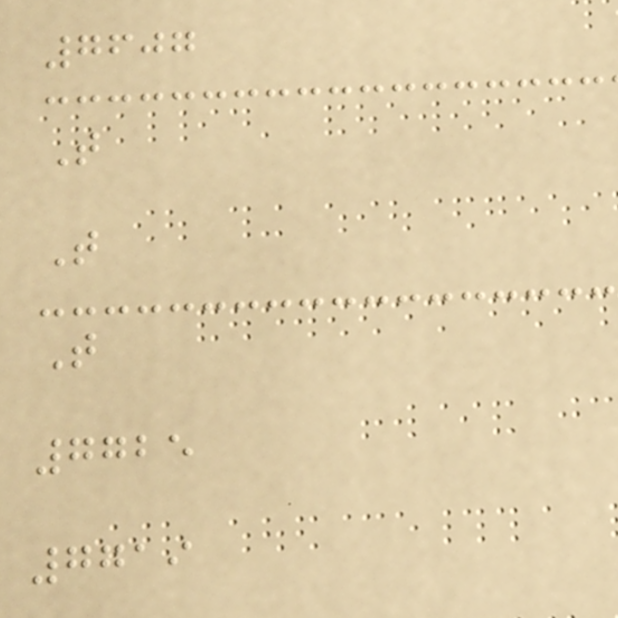7607
T
T
T
7725
7719
